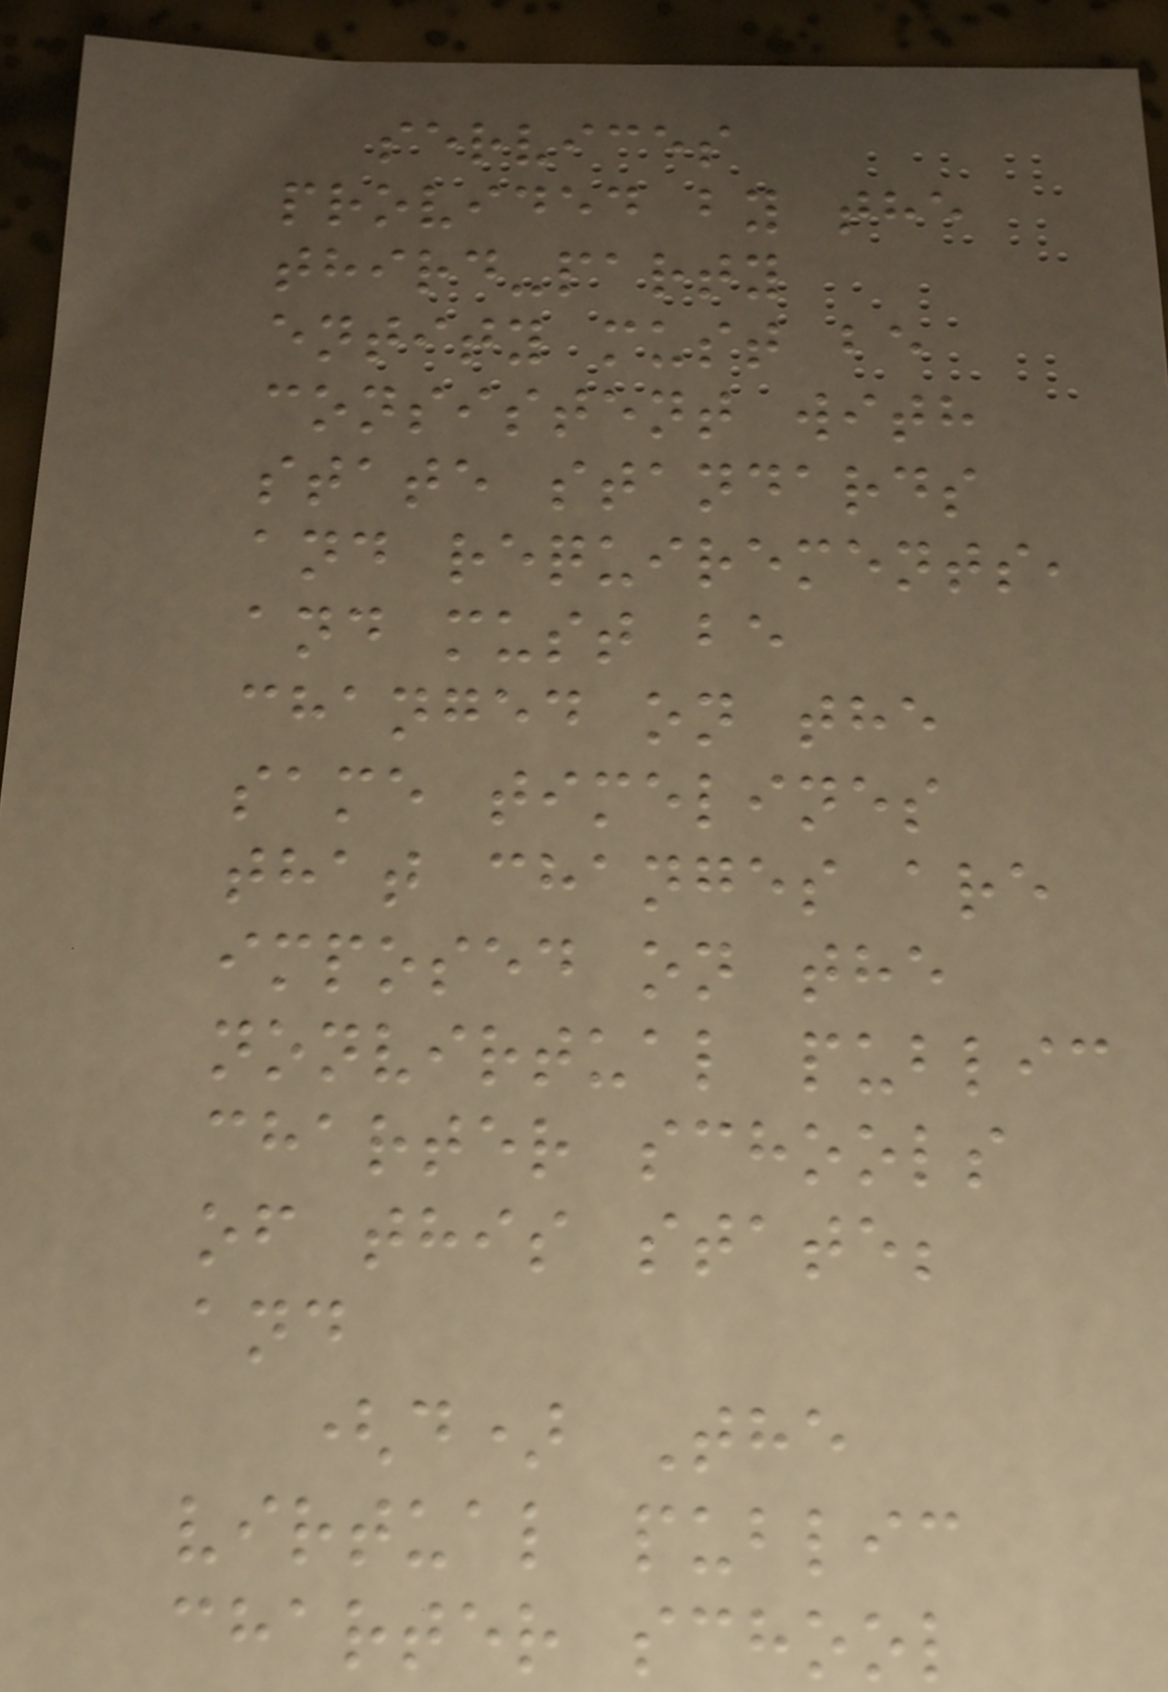services
provided by the
third-party
entity must be
consistent with
state standards
and requirements,
and must be
changed on the
same timelines
that changes are
imposed on the
nonvirtual public
charter schools
of this state;
and
(d) The
virtual public
charter school
